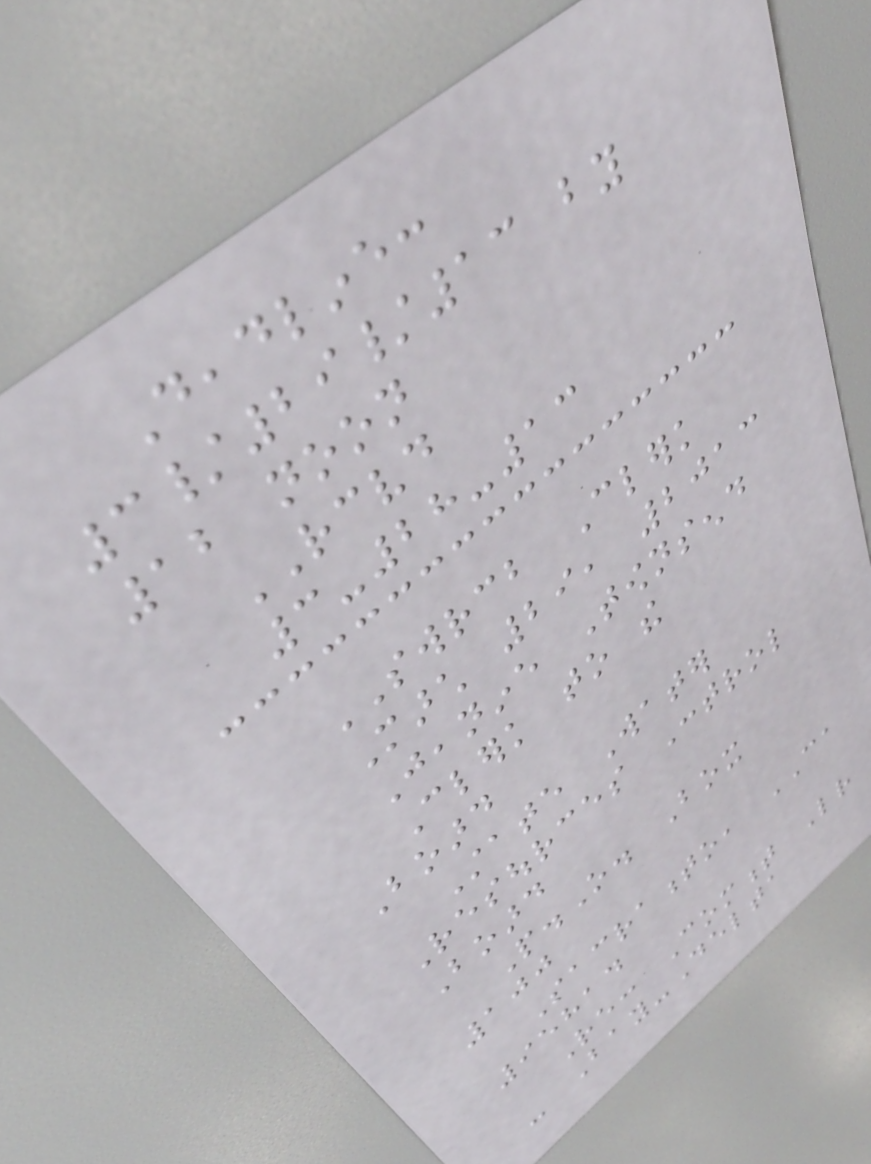Deadline:
3/29/13 by
12 noon
RECEIVED
3-28-13
SWRCB Clerk
March 29, 2013
Jeanine Townsend
Clerk to the
Board
State Water
Resources Control
Board
P.O. Box
100
Sacramento, CA
95814
Re: Comment Letter
- Bay-Delta
